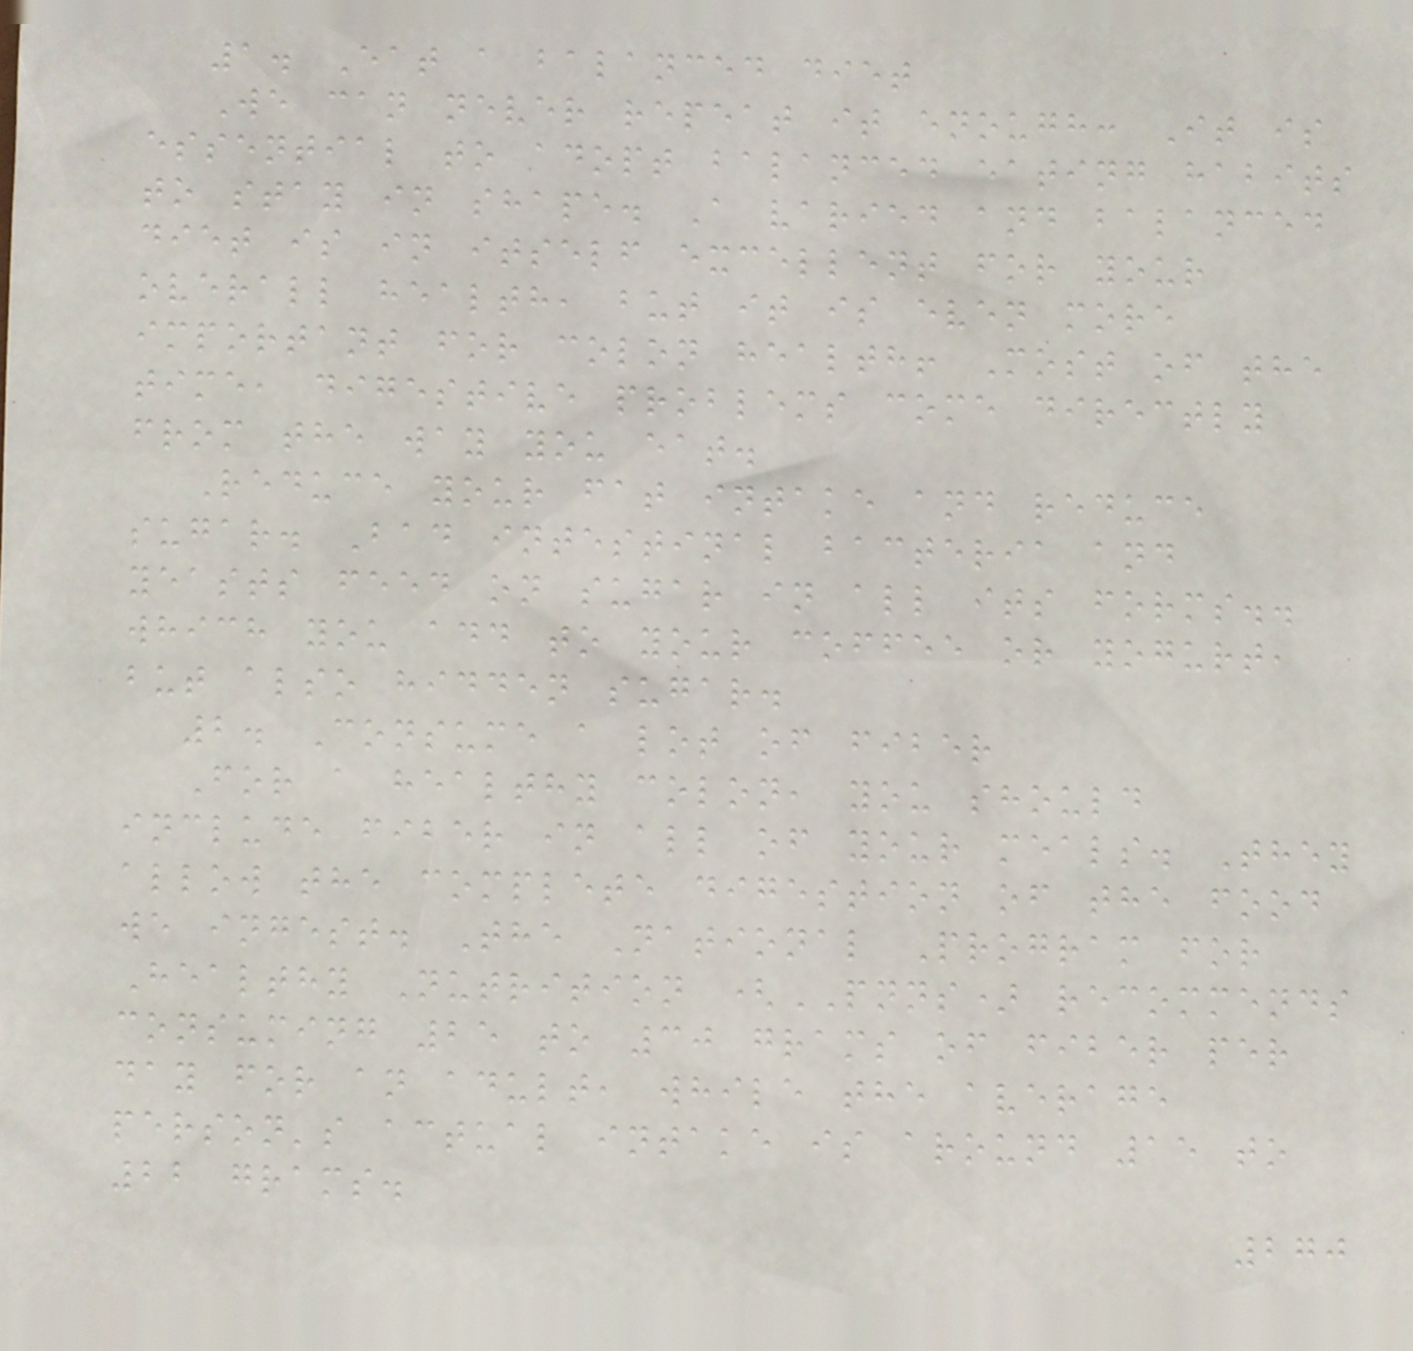1. Eat a balanced diet
We can never repeat it enough: It is
essential to adopt balanced eating habits
to stay in shape. A varied and balanced
diet is in itself excellent for your
overall health, but it is even more
important for colon health! Most of the
time, digestive problems come directly
from the way you eat.
Reduce your fat intake and reduce
sugar. Bad intestinal bacteria and
yeasts feed on sugar in all its forms..
which you add to your coffee or yogurt,
but also hidden sugar.
2. Consume a lot of fiber
For a healthy colon, you should
include fiber in all of your meals. They
allow the complete digestion of the food
we ingest. The National Program for
Healthy Nutrition (PNNS) recommends
consuming 25 to 30 grams of fiber per
day for an adult, while the average
person's actual intake is around 15 to
22 grams.
270
